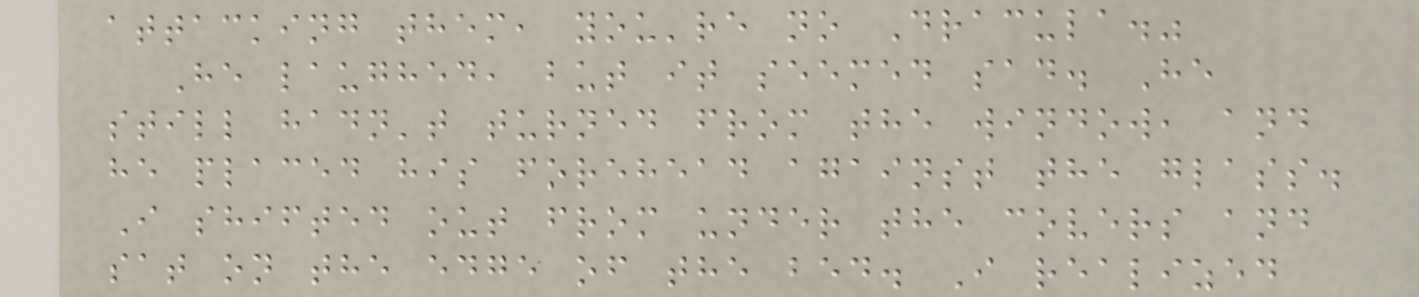attacking them, you're no Dracula."
He laughed, but it seemed sad. He
still hadn't turned from the window, and
he placed his forehead against the glass.
I shifted out from under the covers and
sat on the edge of the bed. I realized
